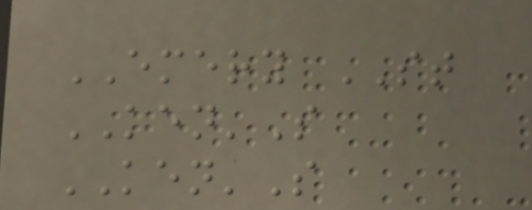EMERY ST
KEN'S
KEN'S
